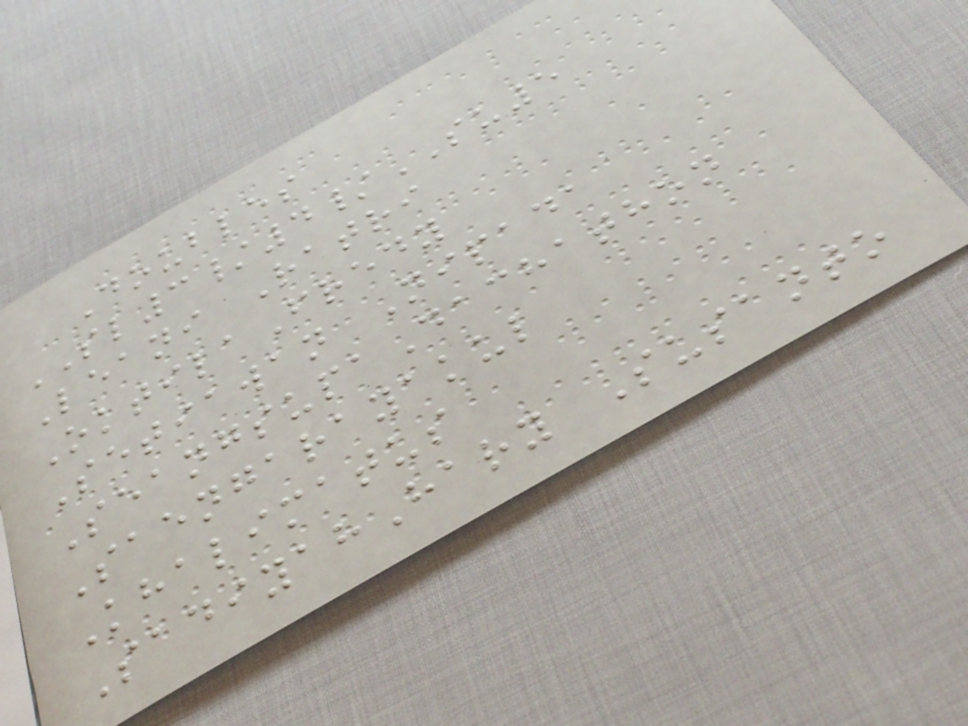Doubles
SL3/4/SU5
Leani Ratri
OktilaFredy
Setiawan Nipada
SeangsupaDachathon
Saengarayakul
Khalimatus
SadiyahHary Susanto
